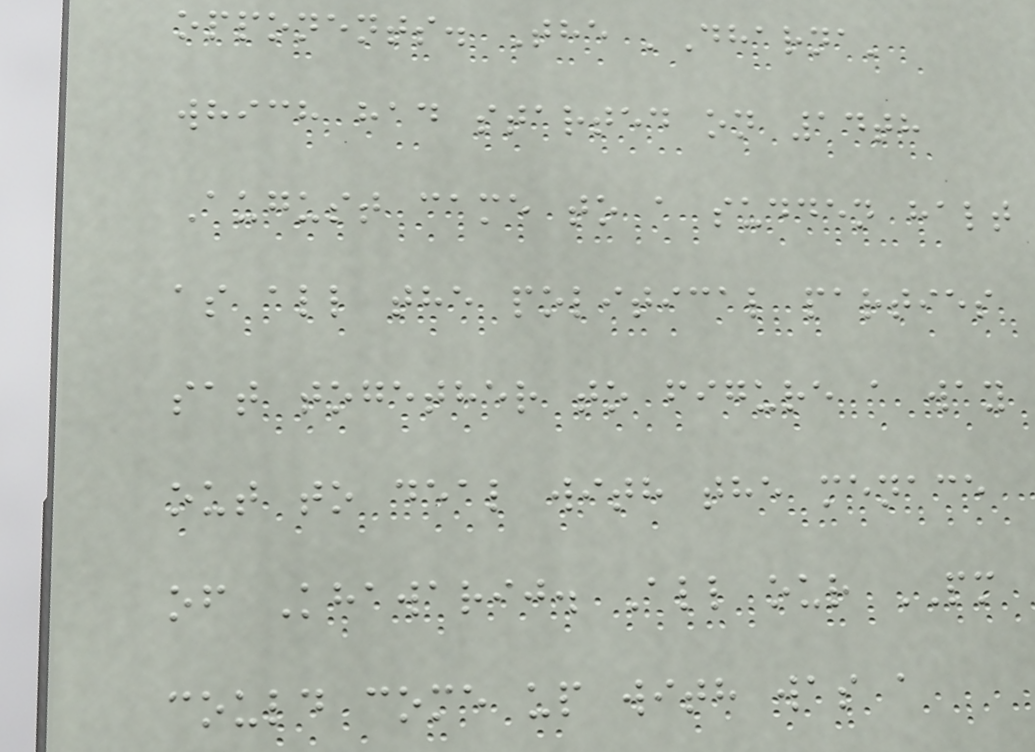opponents. The 'Dharna'
which had started on 14th
August came to a sudden halt
as all the political parties
sat together to figure a way
out to deal with the menace
of Khawarij. All our PM
could come up with was a
